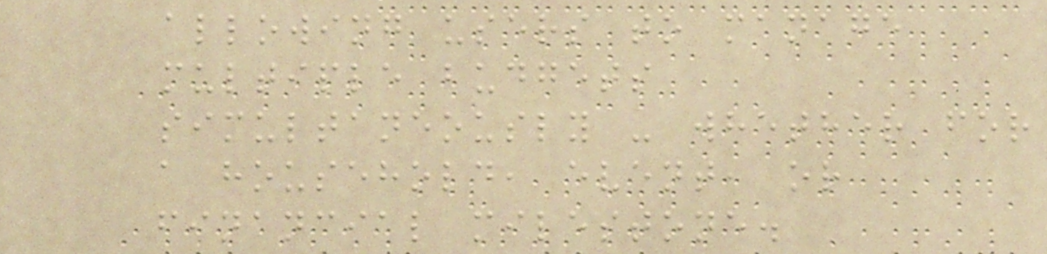allowing users to manage
multiple budgets
simultaneously - whether for
a household, event, or
financial milestone.
